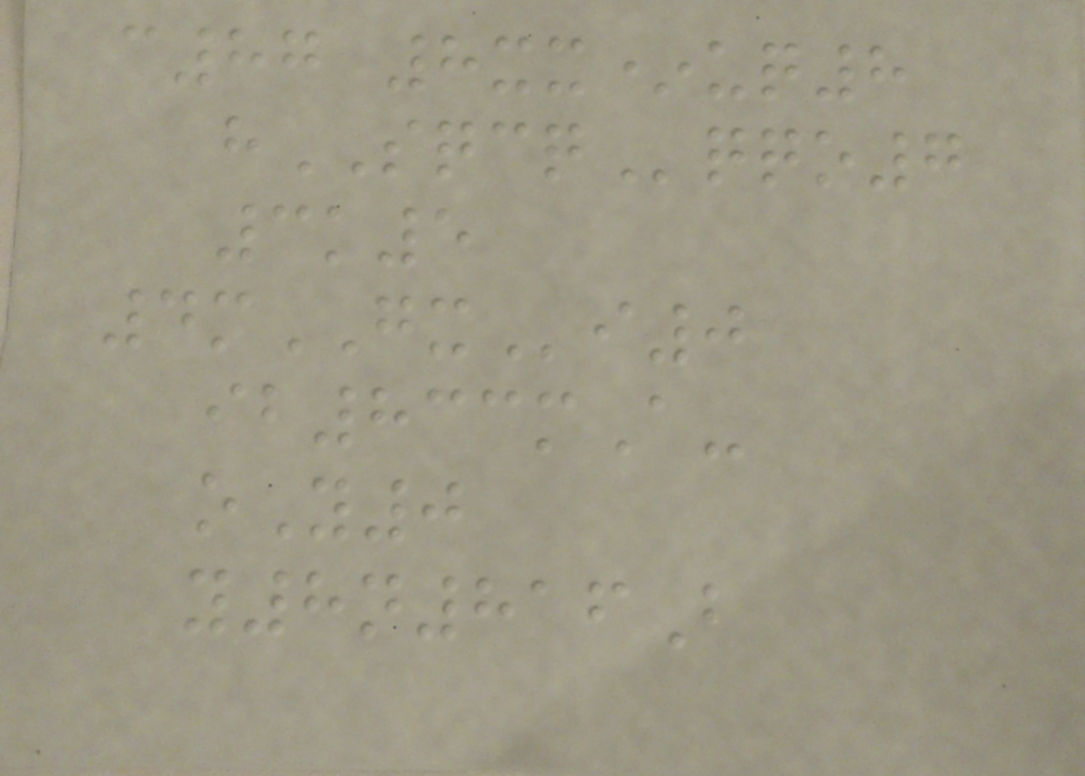c87 8xx*uq8
hSQCQqqo7
3k5
4mGXi0
ib833mA-
oY0
y8n816B
